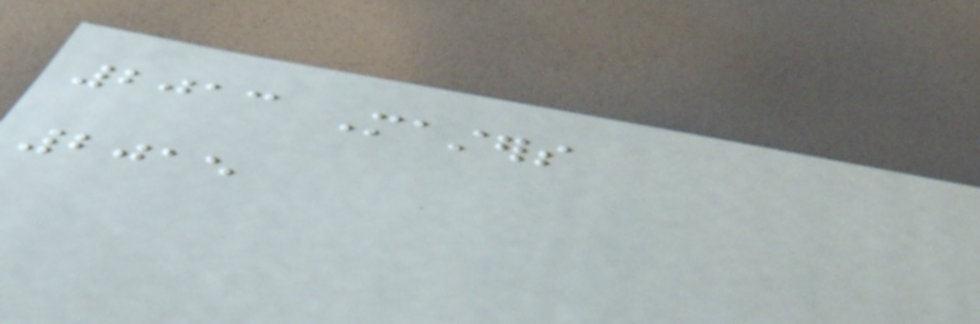2013 Masters
2015
